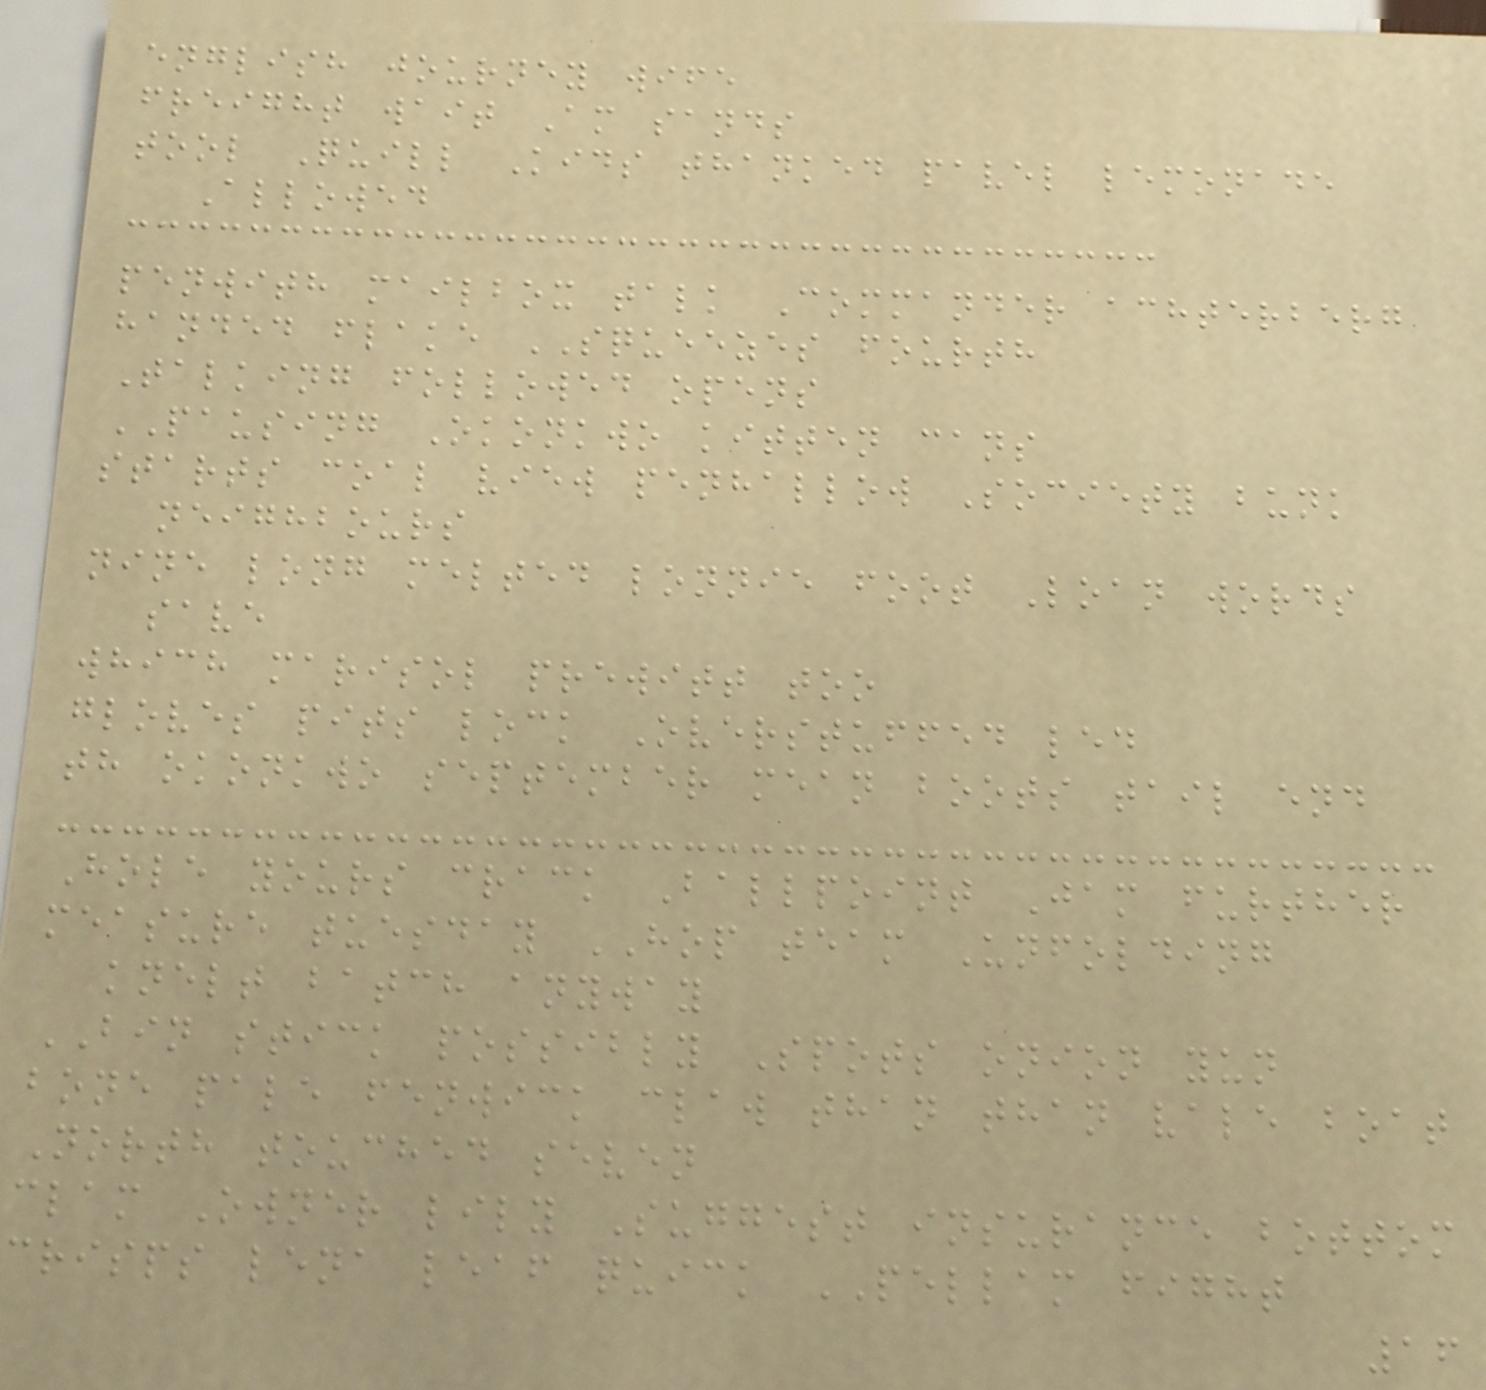english journey wife
freight wait Am sands
tool Quill Kids thanked pavel lemonade
Allowed
penwith mailbox talk Commander achterberg
handed flake SQUEEZES fourth
Talking followed opens
PAUSING Okonkwo kitten cans
starts coal view penhallow Society bunk
neighbours
nine long melted lonnie foot Loan words
save
which marisol prewitt too
gloves pits lock Overstuffed led
th okonkwo september mean boots tail end
Hole yours crack Ballpoint Jam further
measure tuesday HOP team Unfolding
knelt batch anyway
BIN stick possibly Spots onion yun
bone pale fenwick claw than than vale boat
North touched seven
clam Owner lily Suggest insurance bottom
crisps lena leaf quick PELLAM fight
16
